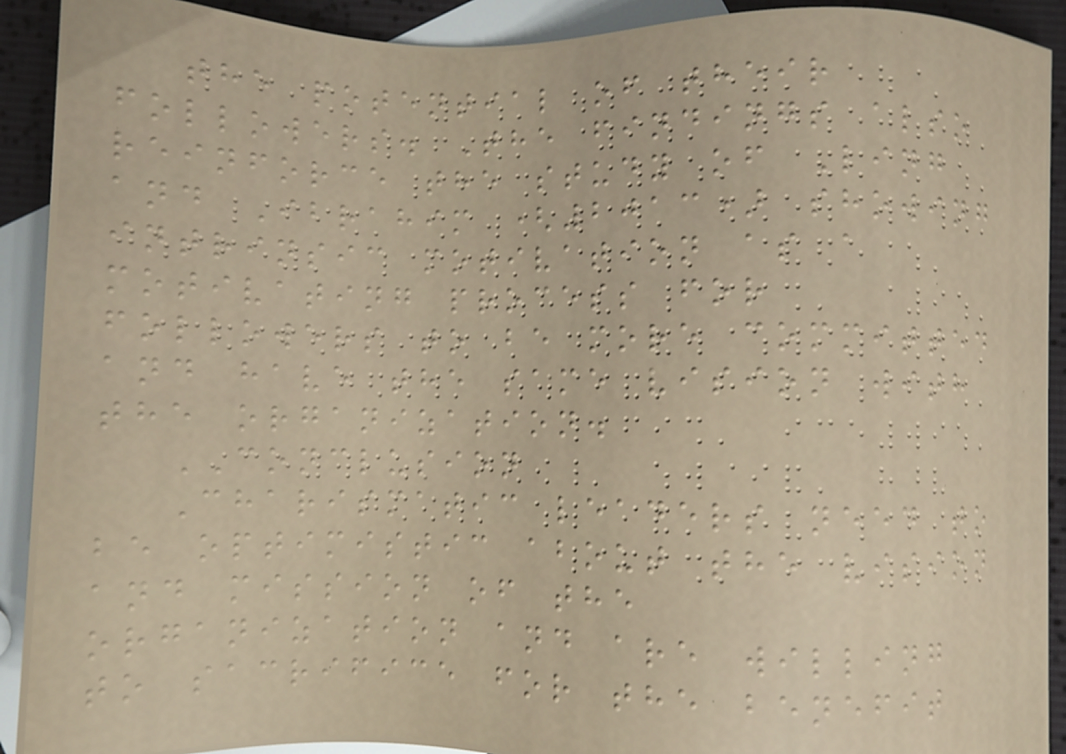the potential of their
followers. The findings also
reinforce the study of Ling
and Ibrahim (2013) showing
intrinsic motivation as a
motivating process for
followers to be more committed
and have the same vision with
the organization.
CONCLUSION
Charismatic leaders need to
be optimistic about the vision
and mission of the
organization and are willing
to sacrifice for the benefit
